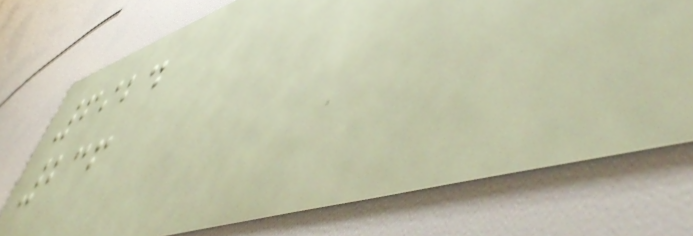6924
236
